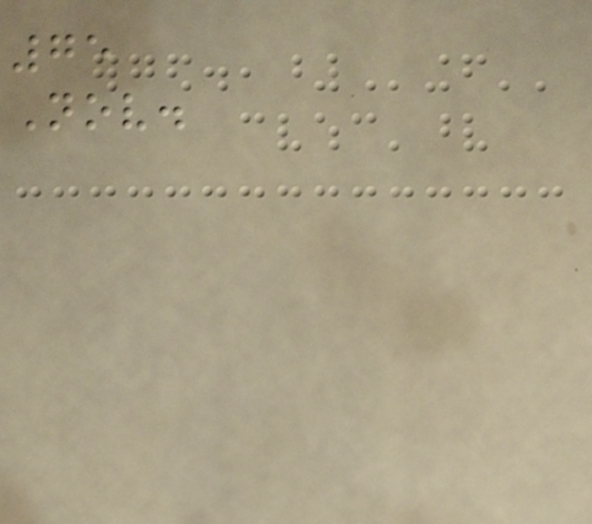75
Nov.
